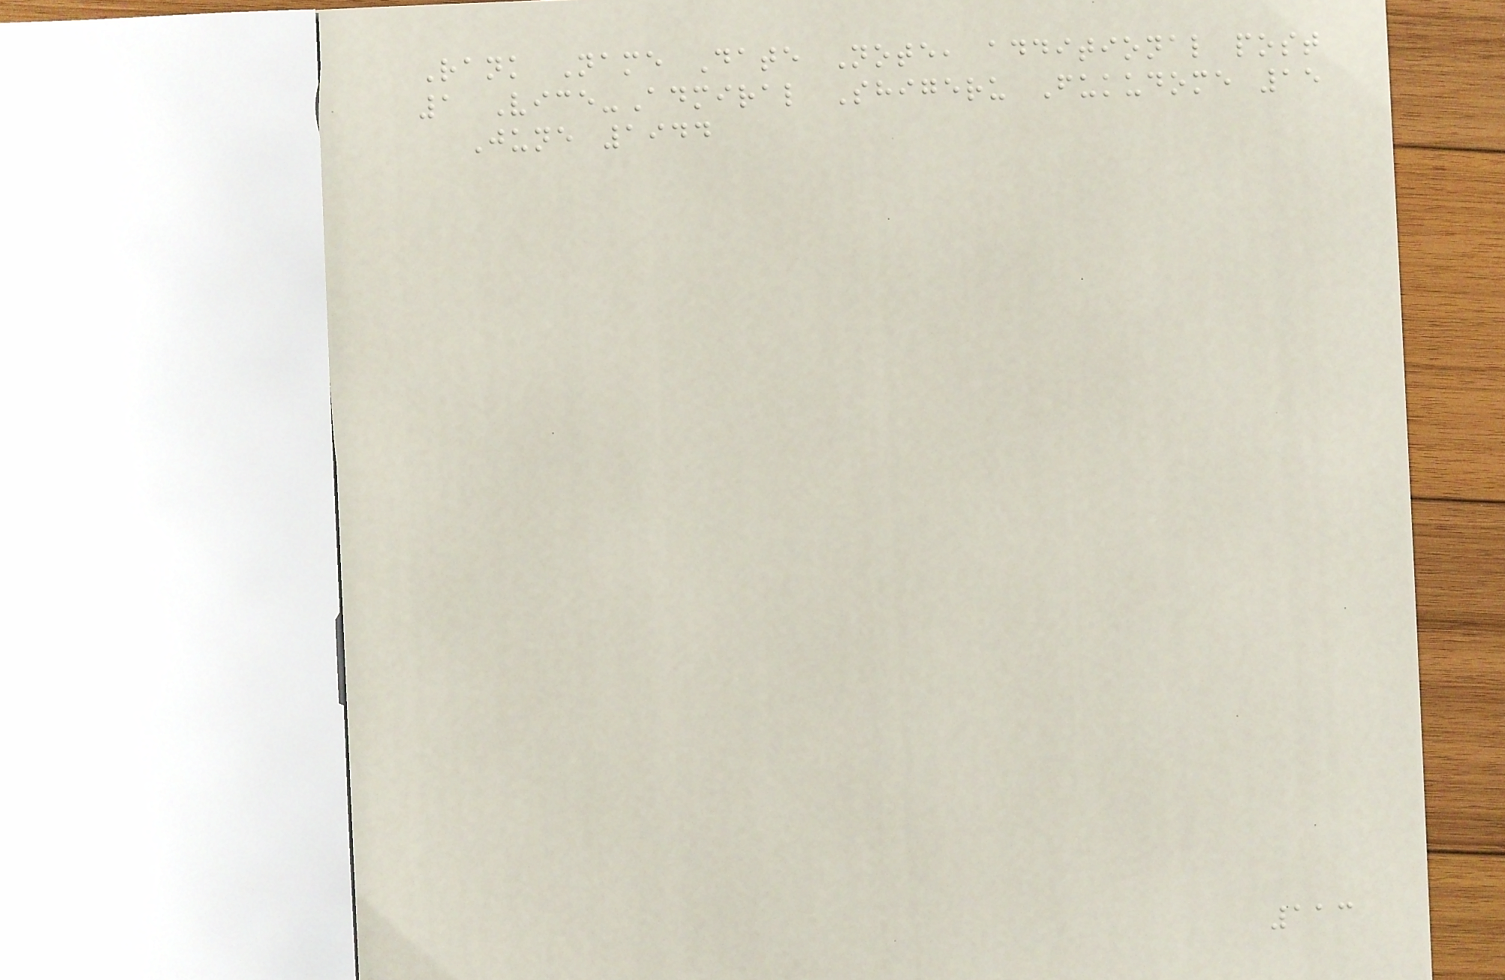Rank Name Date Note, additional post
1 Vice-Admiral Shigeru Fukudome 15
June 1944
113
